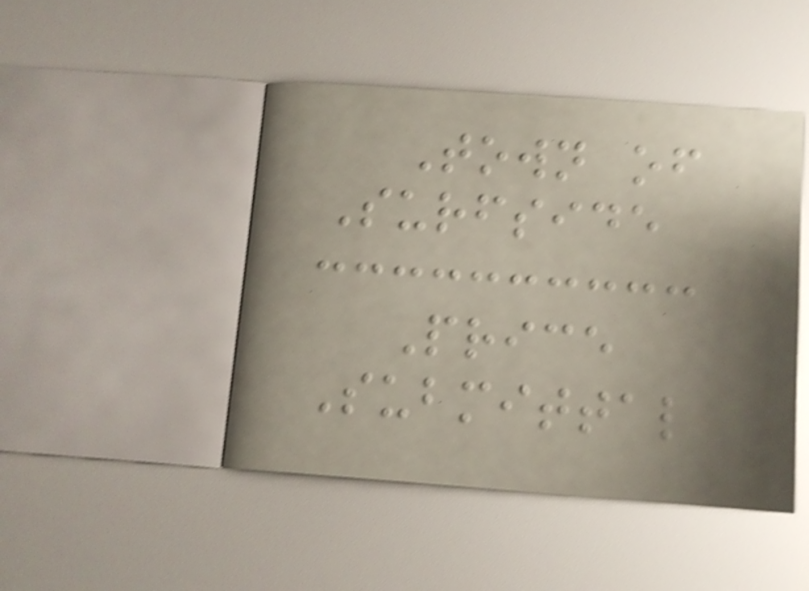Town of
Surfside
Price
Submittal
